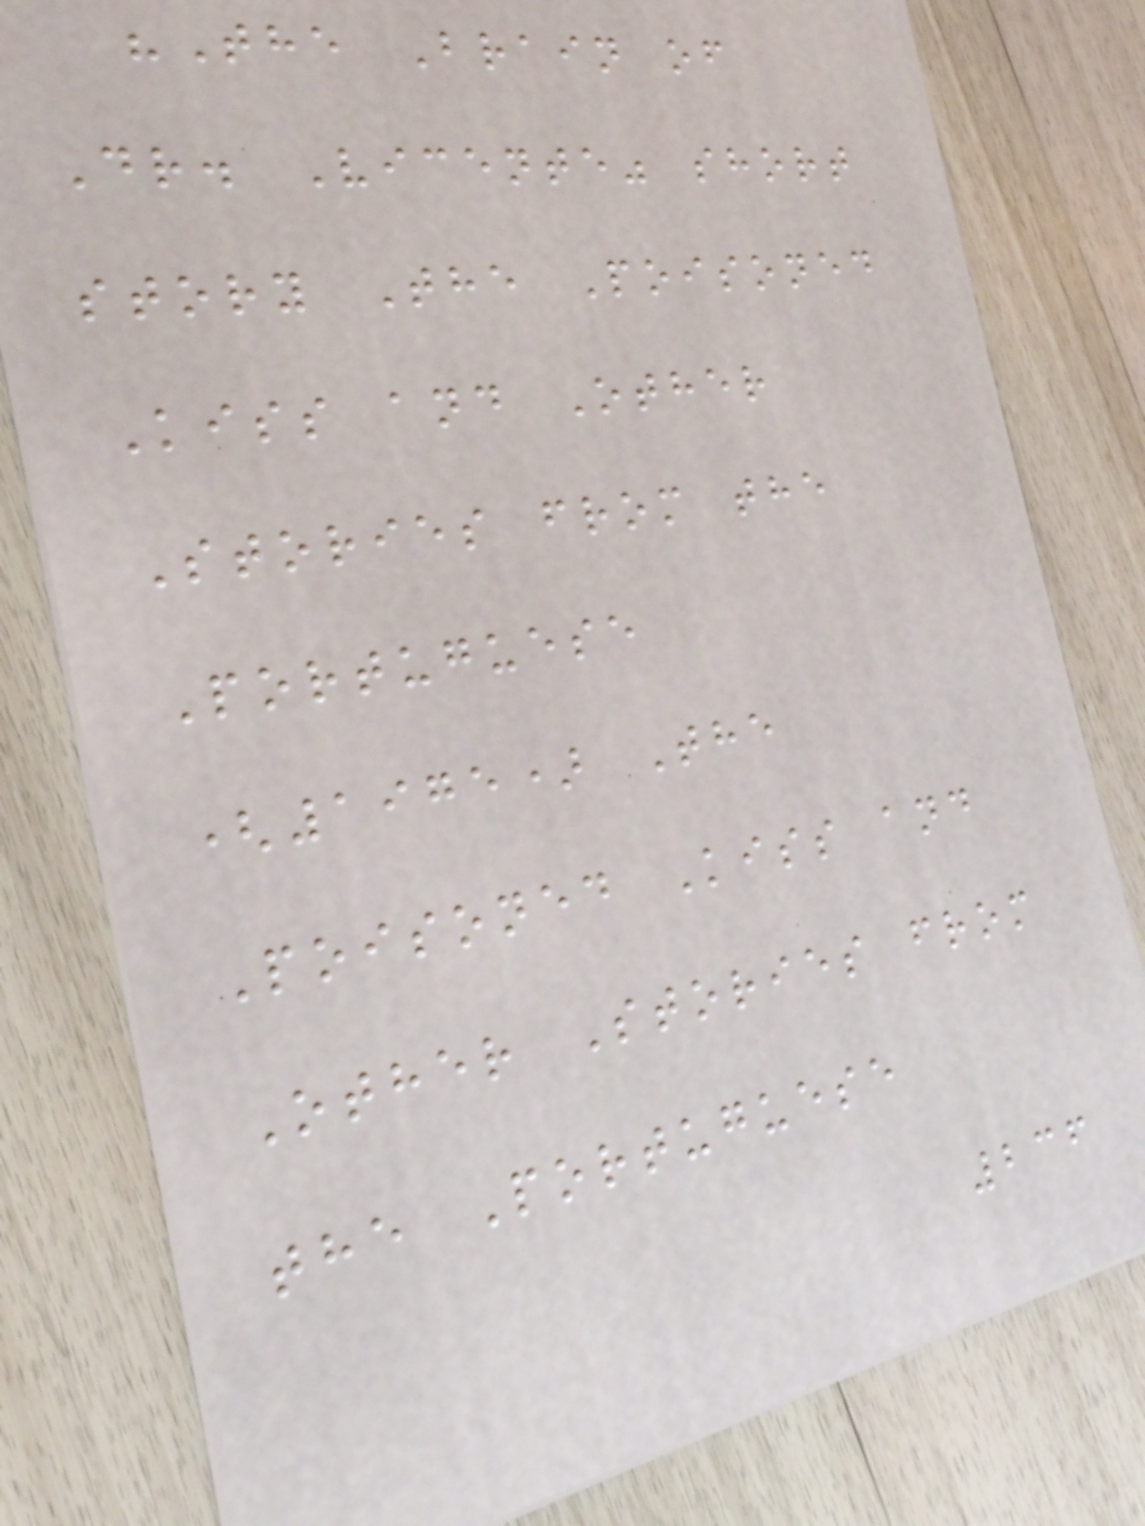"The Brain of
Dr. Vicente" short
story The Poisoned
Kiss and Other
Stories from the
Portuguese
(1975) The
Poisoned Kiss and
Other Stories from
the Portuguese
236
